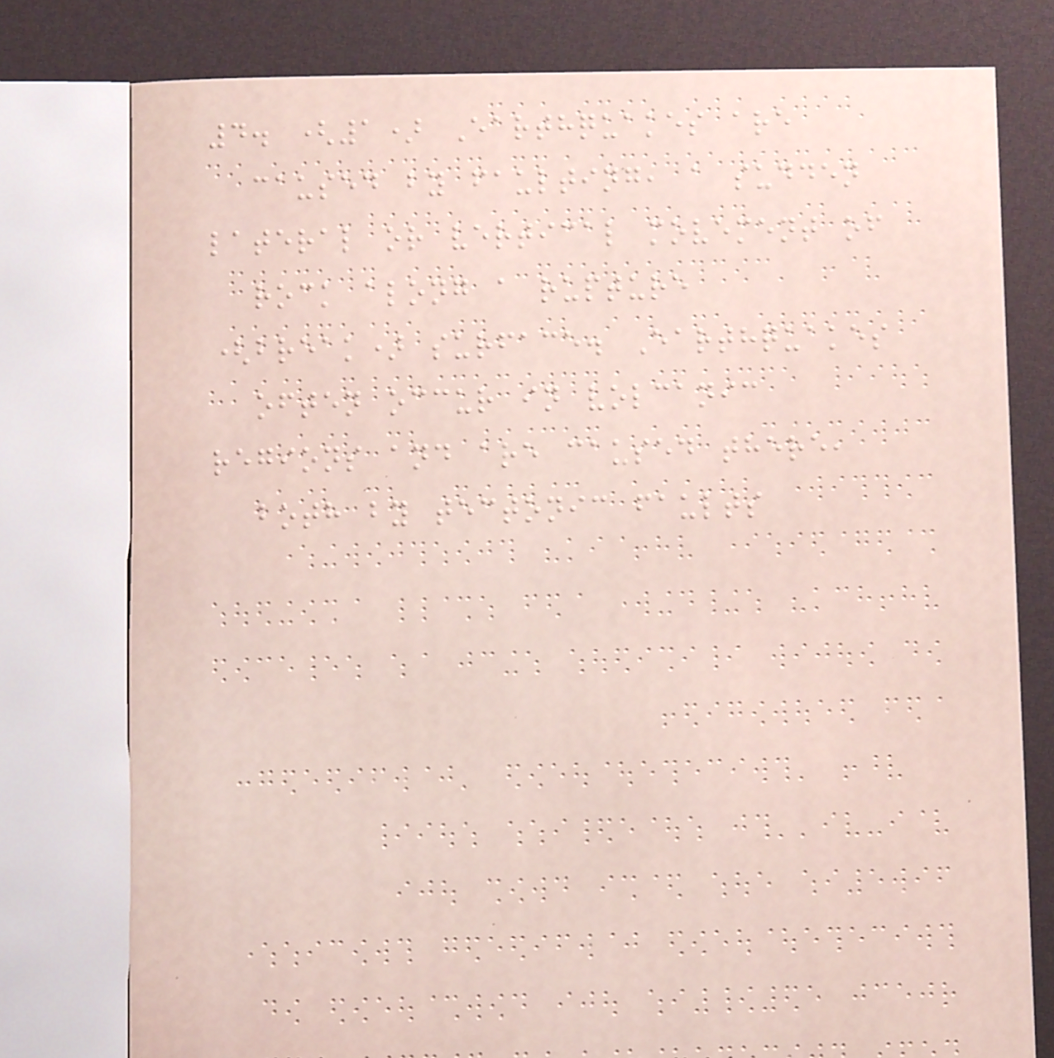4. (1) Earthquakes are
caused by faulting, a sudden
lateral or vertical movement of
rock along a rupture
(break) surface. Earthquakes
often occur in volcanic
regions and are caused there,
both by tectonic faults
